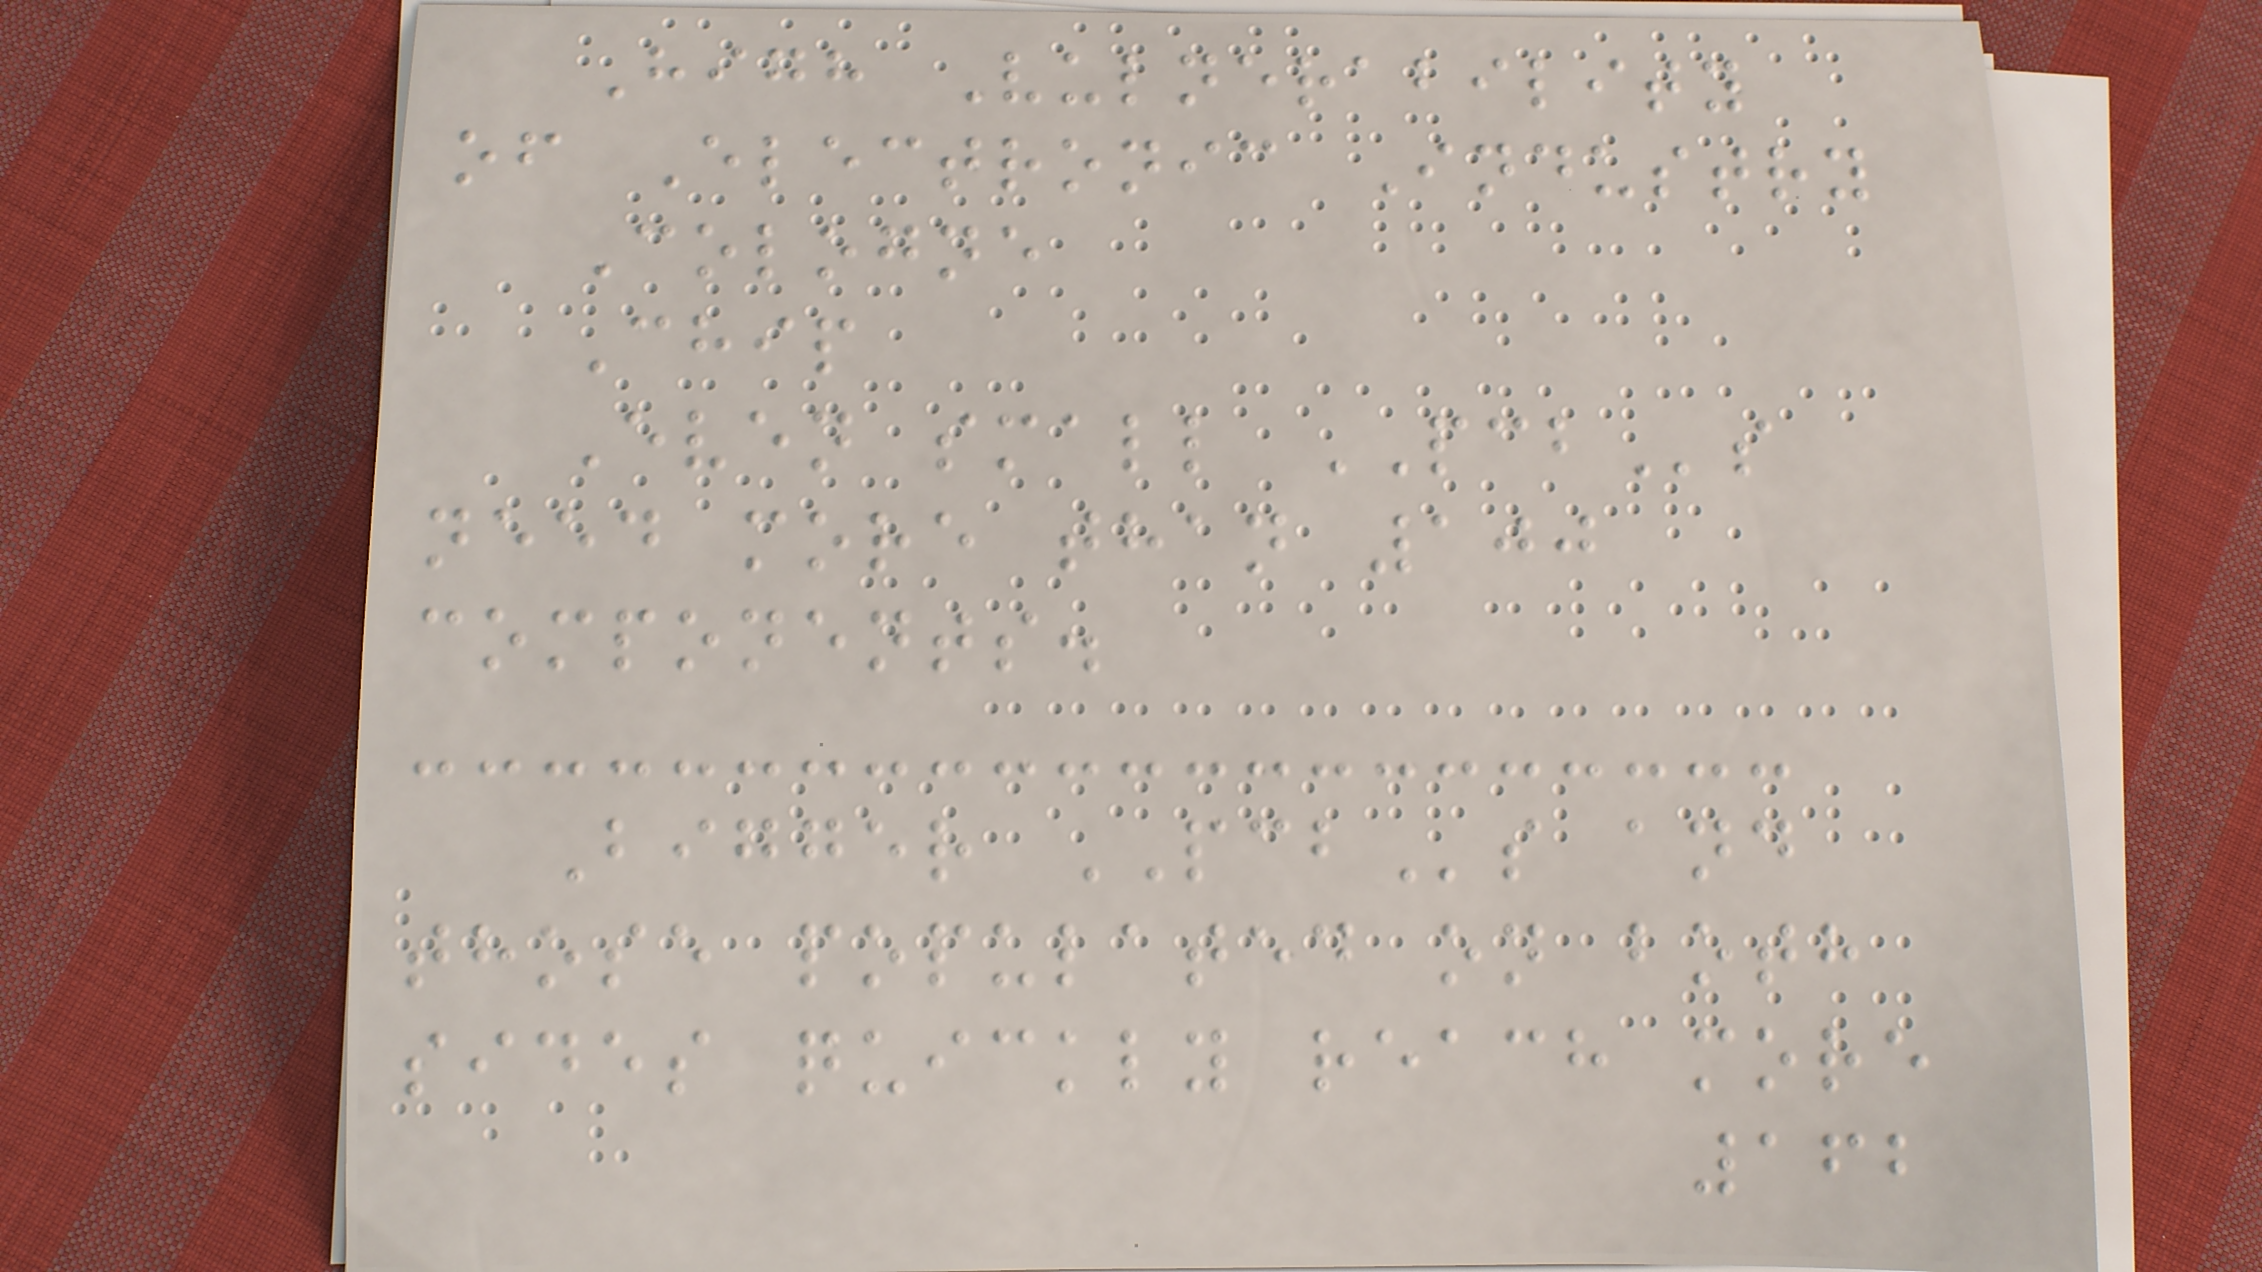High Vulnerability
of Electronic Industry
Cologne
Chip
Even small PCBs
need more than 100
components.
Bigger PCBs and
those populated on both
sides quickly reach more
162
